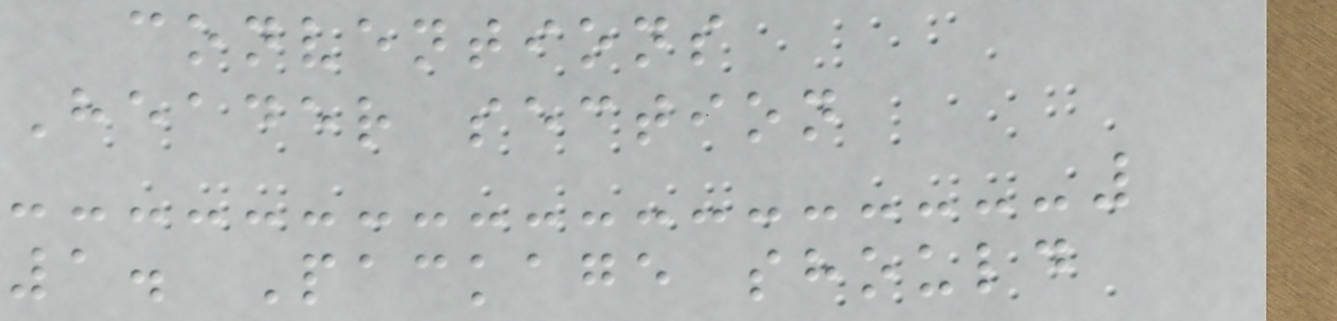conventions
Header section
1. Package should
